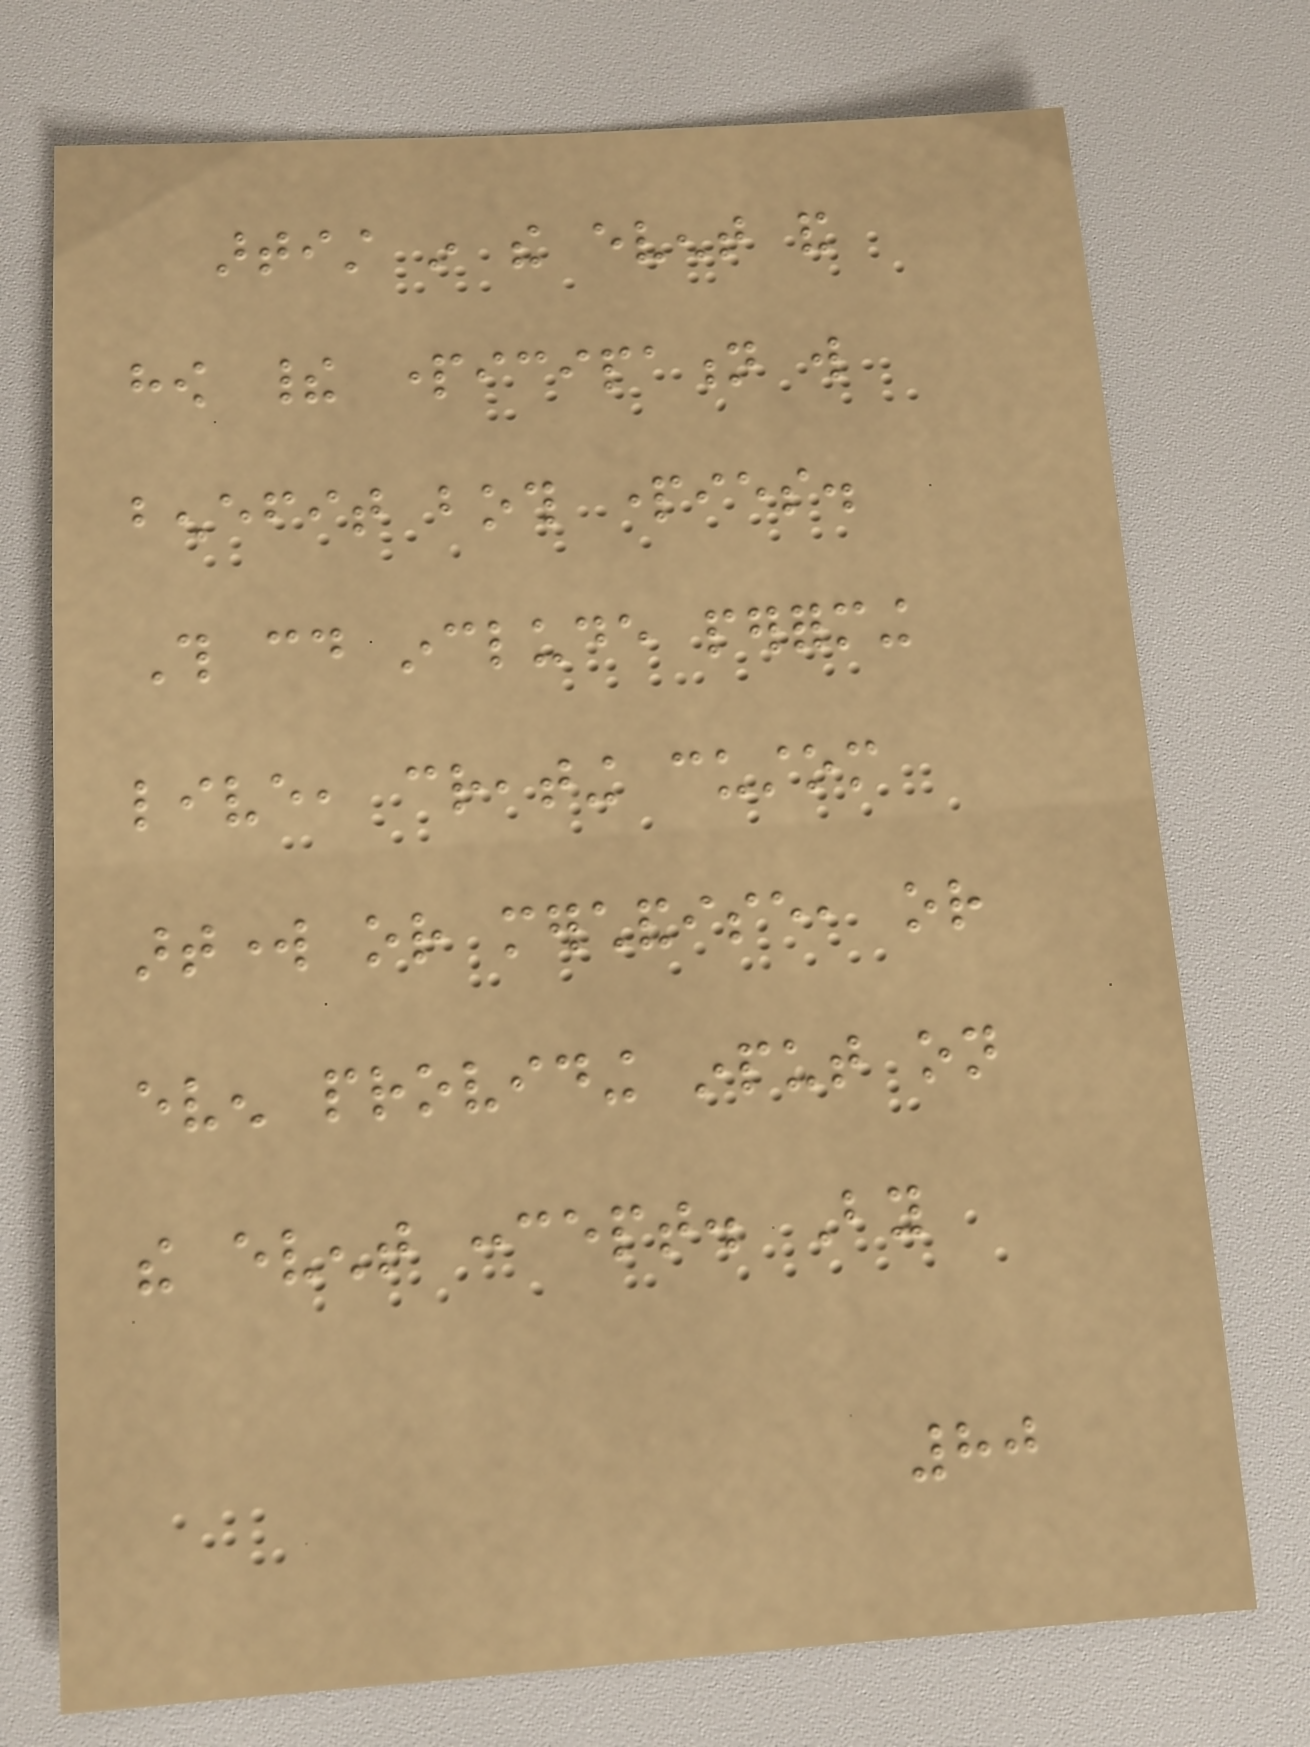artist in the event and
how their participation will
benefit both parties.
This could include performing
live, creating custom
artwork or merchandise, or
even providing input on
the event concept. By
80
